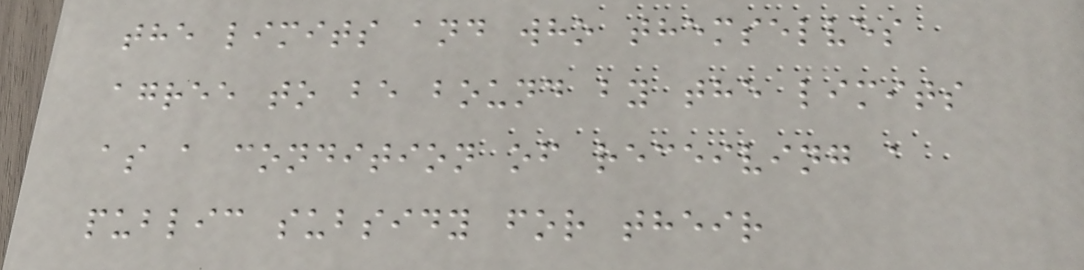the limits and who themselves
agree to be bound by the limits
as a condition of receiving a
public subsidy for their
